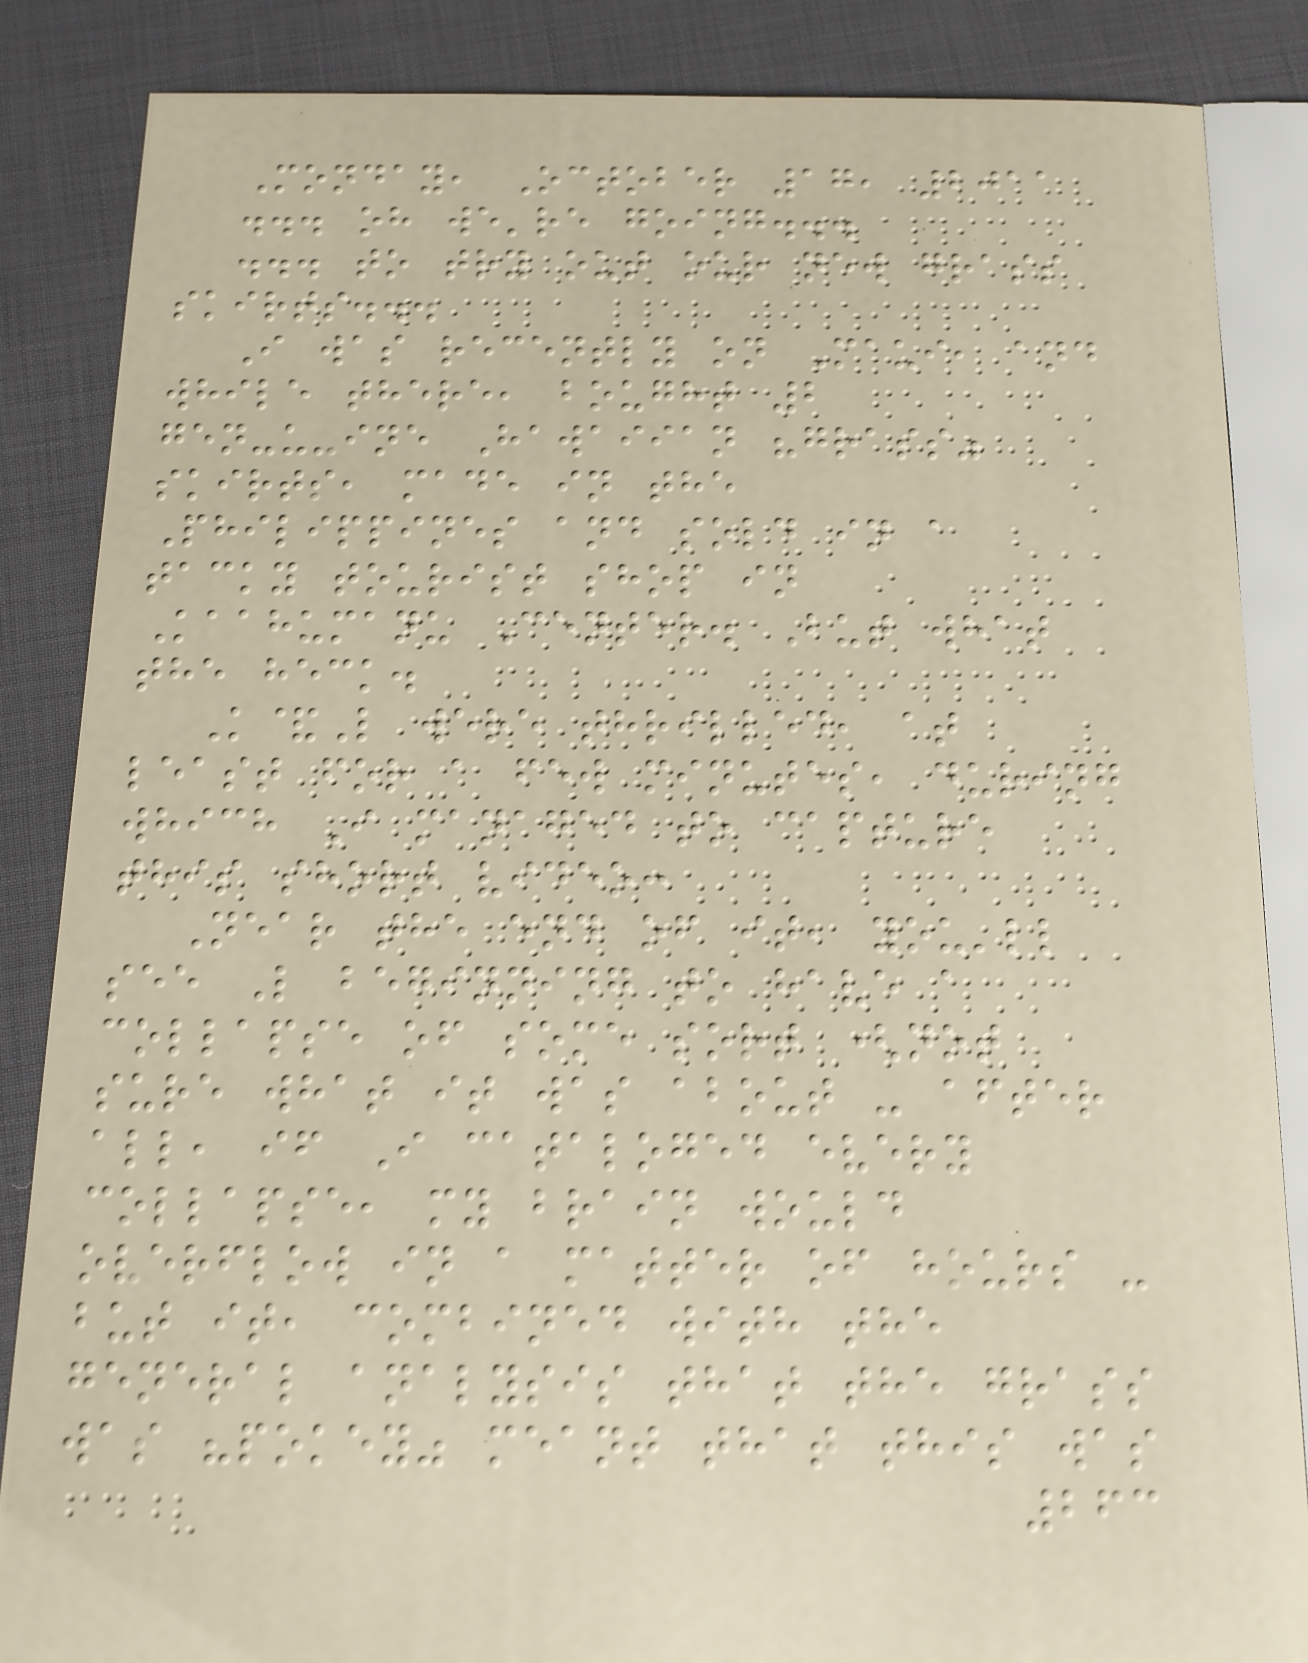Monday, October 17, 2011
... oh we're going...
... to try out our new grass
skirts...
I was recently on Maui, and
while there, bought 2
gen-u-ine Hawaiian "grass"
skirts, made in the
Philippines and sold in a
tacky tourist shop in
Kaahumanu Center. But what
the heck.
K&L were thrilled, at
least for a few minutes, during
which I managed to capture
this short video:
Near the end of it, you'll
see L beginning to have a
collapse of some sort (not
sure what it was about - after
all, if I cataloged every
collapse, my brain would
overflow in a matter of hours -
but it, combined with the
general analysis that the grass
was "pokey" meant that this was
263
